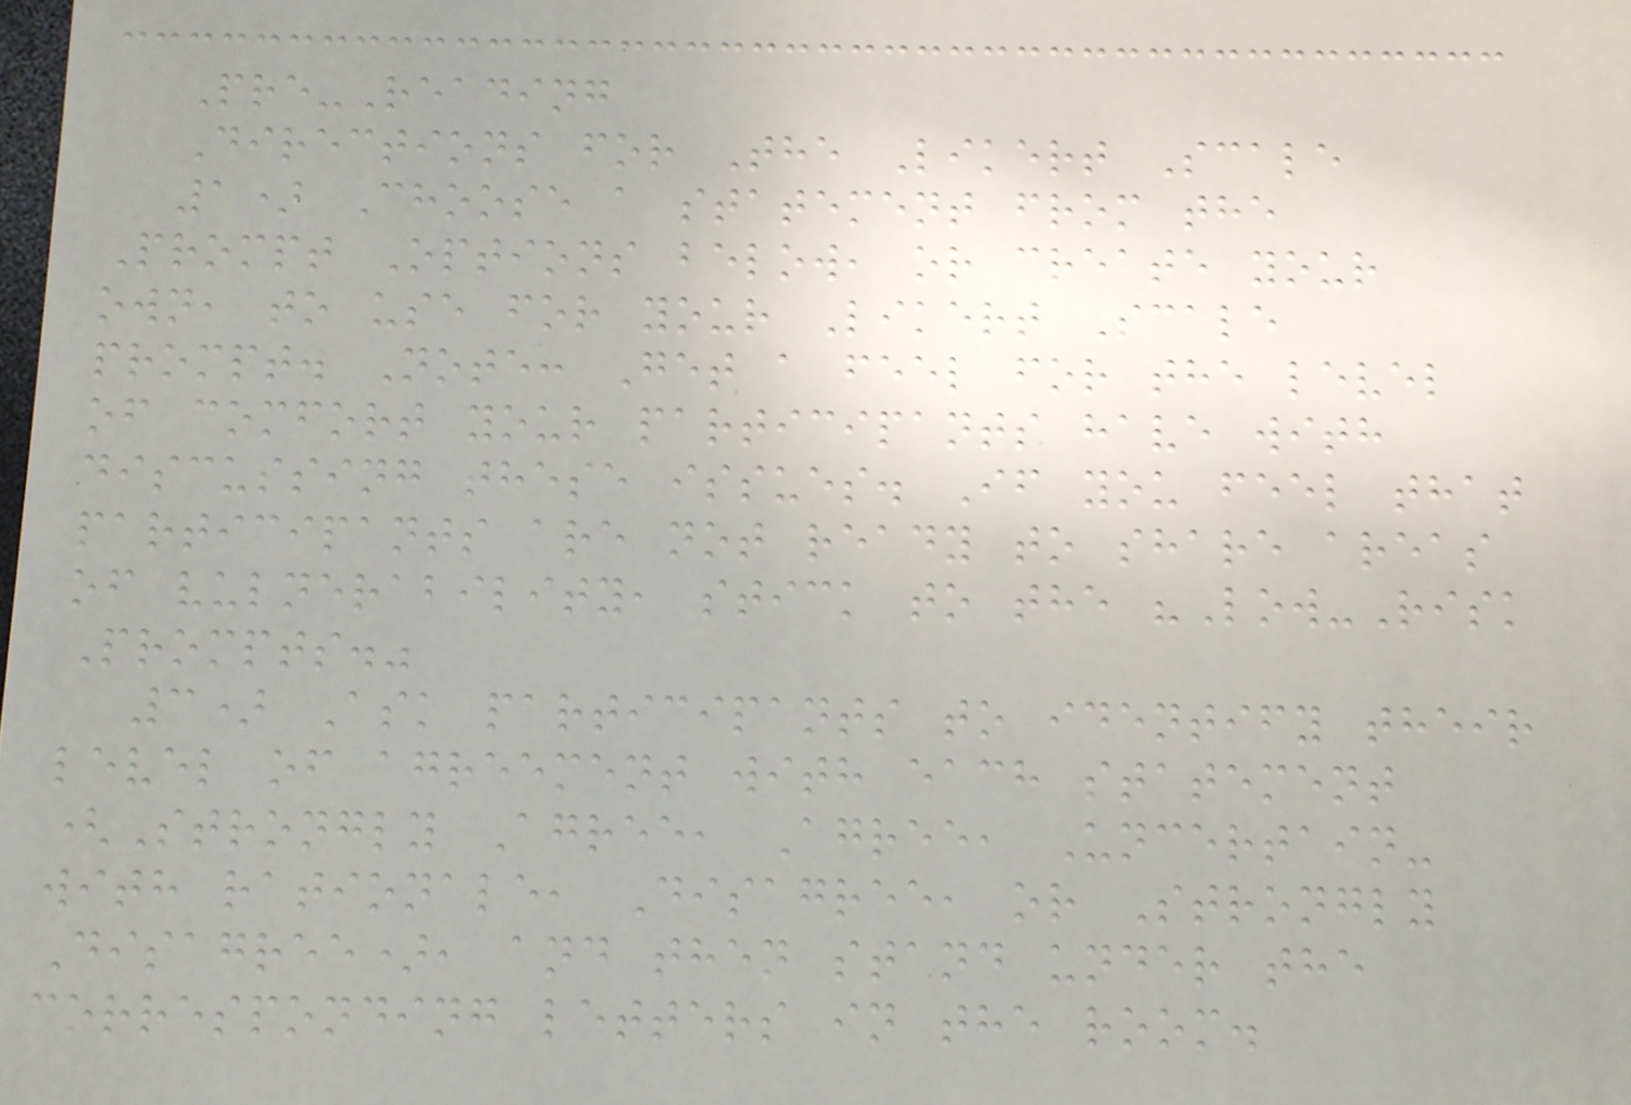Pre-Reading
Directions for The Likert Scale
1) Choose a statement from the
Prompt Options below, or create your
own, to use for your Likert Scale
prompt. Note: Get a feel for the level
of comfort your participants have with
discussing these issues. If you feel that
participants are not ready to share areas
of vulnerability, stick to the "Low-Risk
Prompts."
3) Ask participants to identify their
level of agreement with each statement
(Strongly Agree, Agree, Uncertain-
with rationale, Disagree, or Strongly
Disagree), and then stand under the
corresponding letters in the room.
